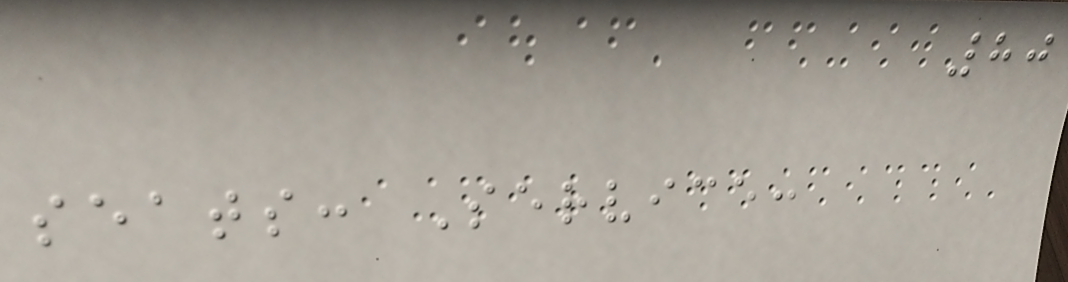80
seats: Service:
